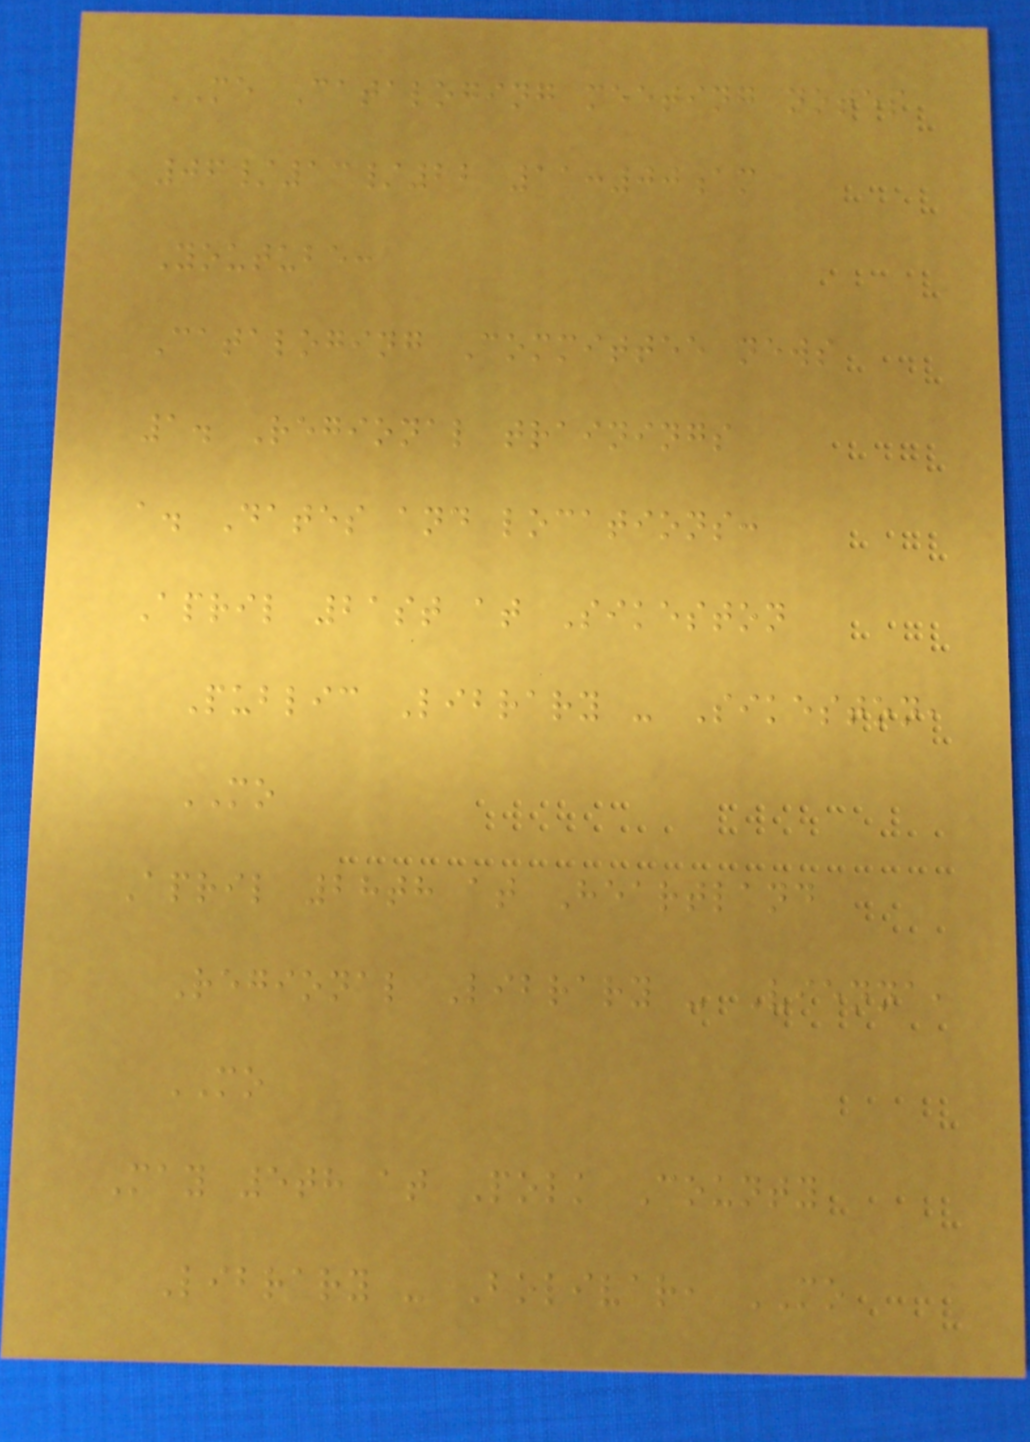ME Cataloging meeting notes
06/13/22 11:00am
Youtube:
Cataloging Committee news
1. Regional trainings
a. Dates and locations:
April 21st at Sikeston
Public Library - Sikeston,
MO
April 28th at Heartland
Regional Library - Vienna,
MO
May 5th at Polk County
Library - Bolivar, MO
